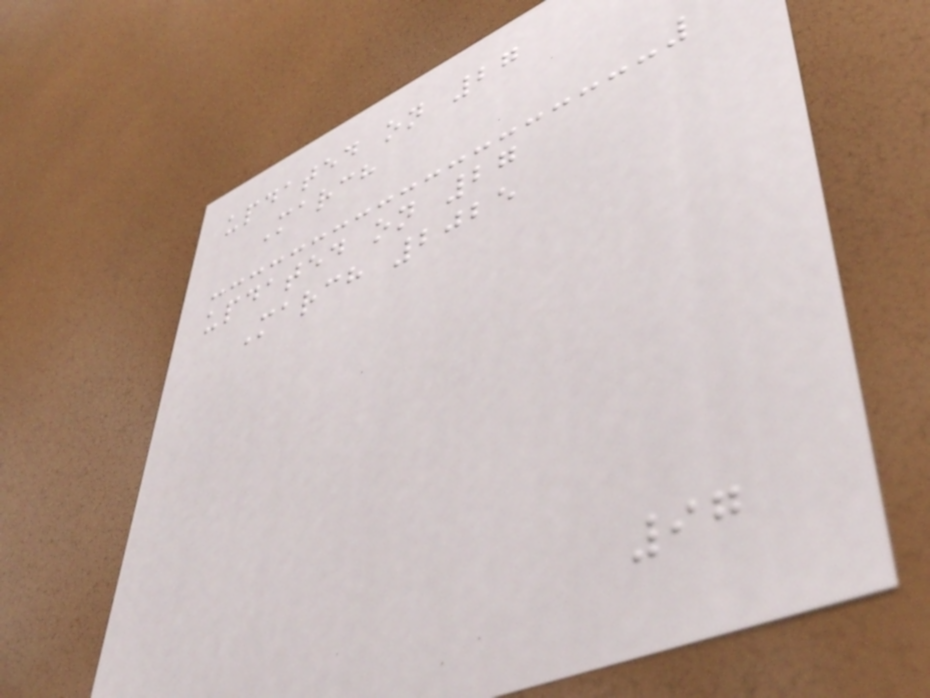updated on 27
March
updated on 27
March 2025
97
